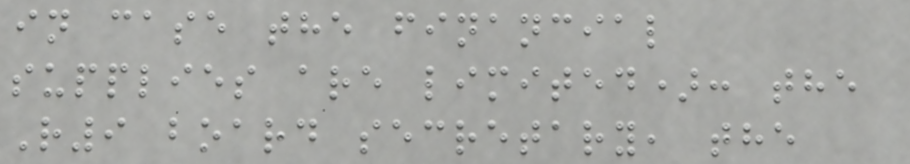in case the financial
supplies are limited): the
R9 board secretary, the
